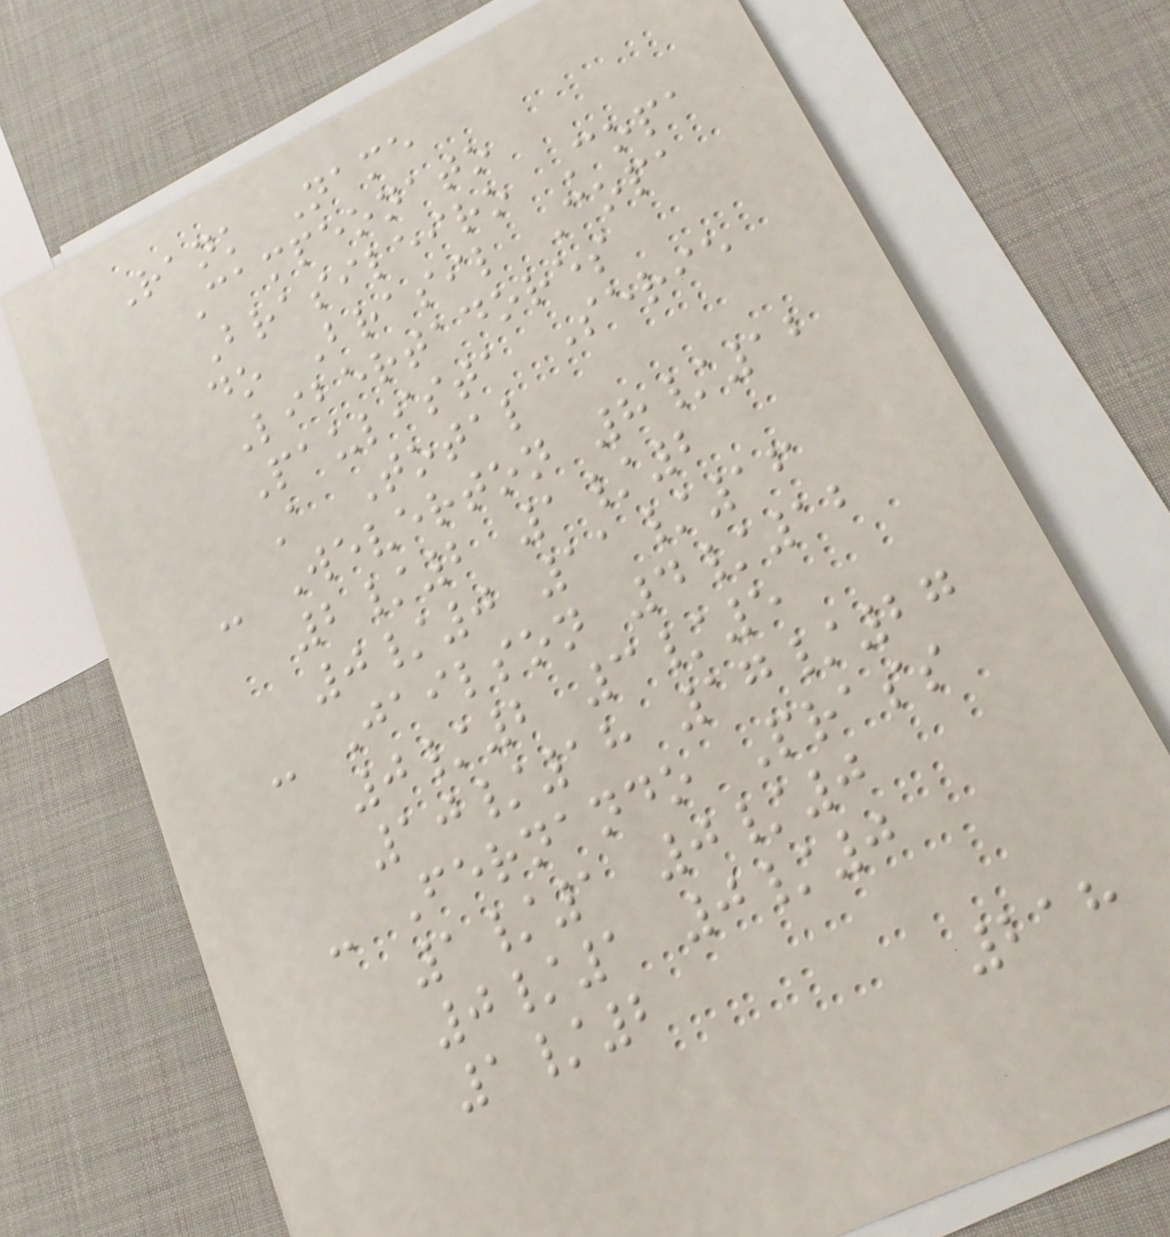Rank Name
Campeonato
Brasileiro Copa
do Brasil Copa
Libertadores
Paulista Serie
A Total
- Weverton 8/12
2/2 1/2
0/0 11/16
- Jailson 4/12
0/2 3/5
10/18 17/27
- Fernando Prass
1/1 0/0
0/1 0/0
1/2
218
